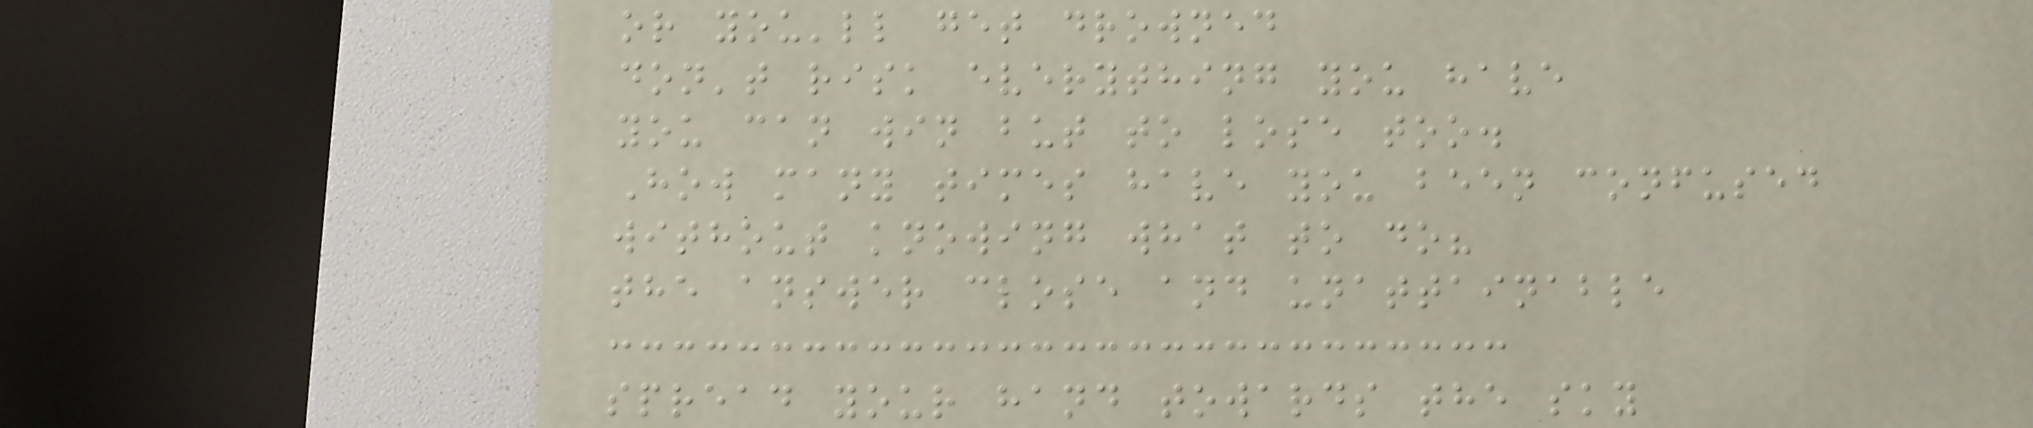or you'll get drowned
don't risk everything you have
you can win but to lose too.
How many times have you been confused
without knowing what to do?
the answer close and unattainable
spread your hand towards the sky
